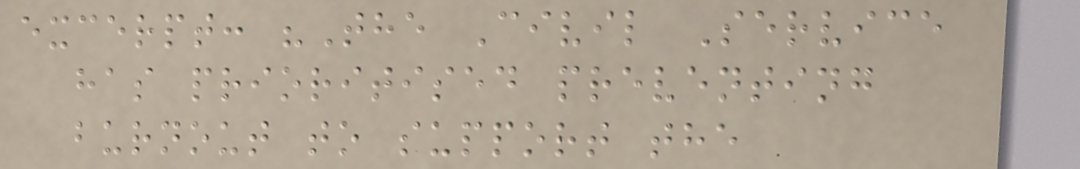excerpt: "The Civil Service
has prioritised preventing
burnout to support the
